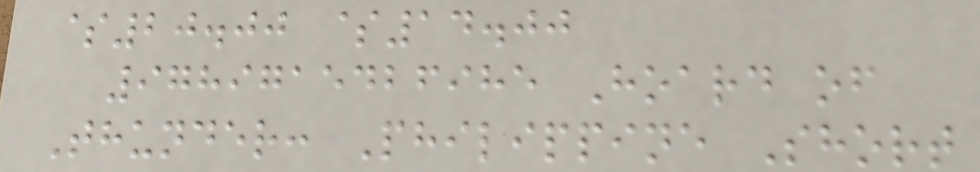$20.00 $14.00
9789715426985 Hoard of
Thunder: Philippine Short
